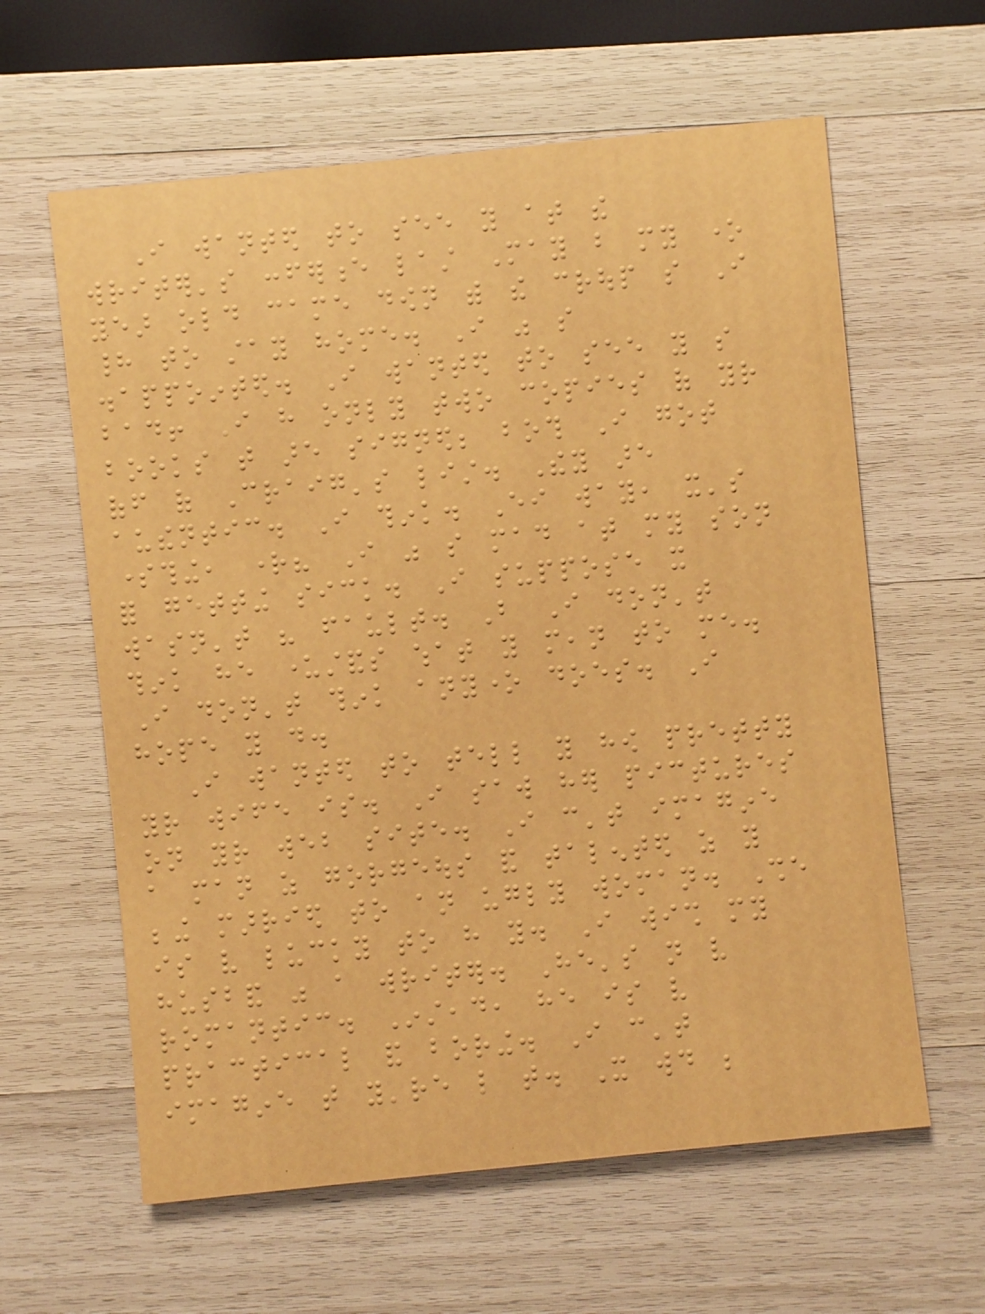I wanted to see you at the
writer's conference last May but my one
year old came down with the croup so I
had to stay home. I was so
disappointed. I wanted to see you so
bad! I have only two copies of your
books that are signed; both I got
off of Craig's list. They are
authentic. I think. Either way, it's
something, right? I was so mad at my son
for getting sick. I suppose it
wasn't his fault. But I don't
think he understands what you mean to me.
I don't think anyone does. I
hope you do.
I wanted to tell you how pretty
your wife is. I saw her pictures
on your web site. I can't imagine
a man as gorgeous and talented as you
being married to an ugly woman. She
is very lucky to have you. I wish my
husband was a writer. He's not very
romantic. Instead, he is very
practical and boring. I can't
imagine that you're like that. It would be
